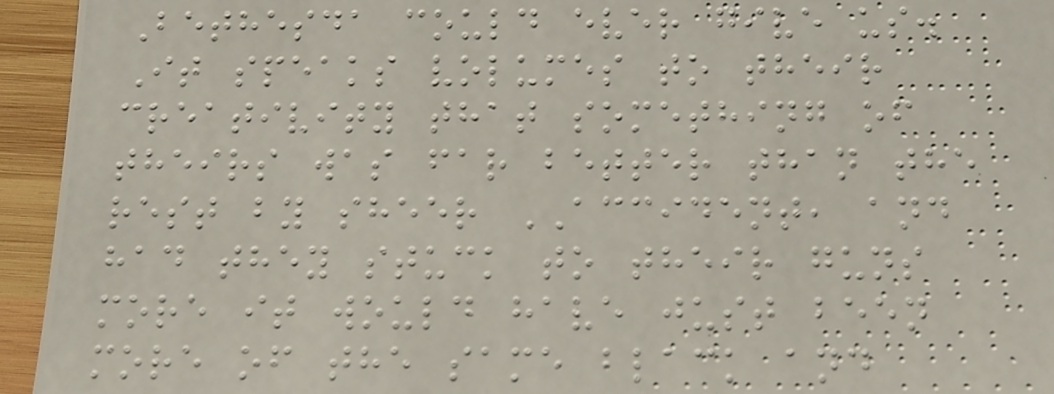Bethesda could ever give us.
It speaks volumes to their
creativity that something of
theirs was far better than the
rest by sheer ACCIDENT, and
had they stuck to their guns
more it would have just been
more of the same black and
